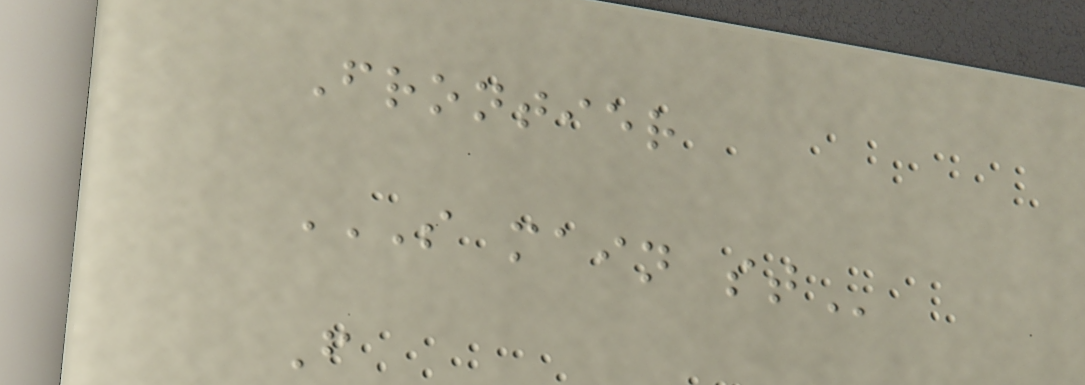Frontier
S MAIN ST
F
